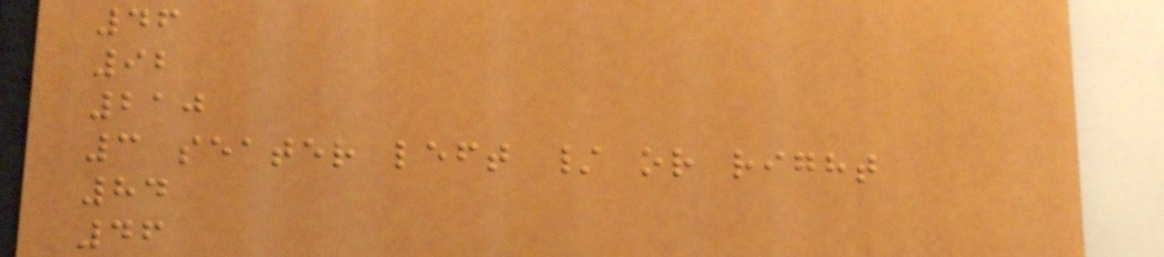46
92
210
3 seater left / or right
84
46
